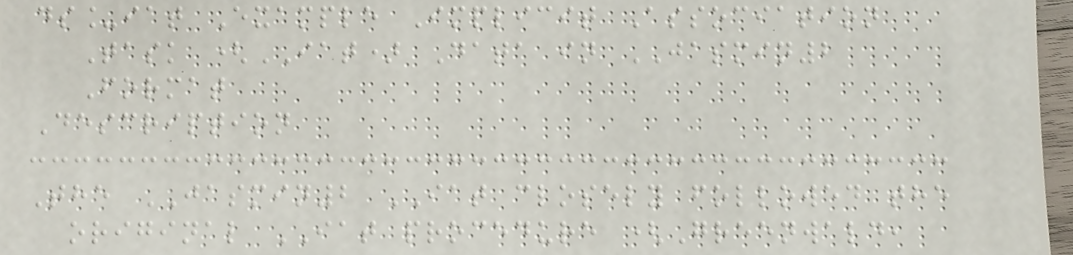ds_iat Example Implicit Association
Task (IAT) Data in JASMIN2
Format
Description
The JASMIN2 IAT closely followed the
original IAT procedure (Greenwald,
